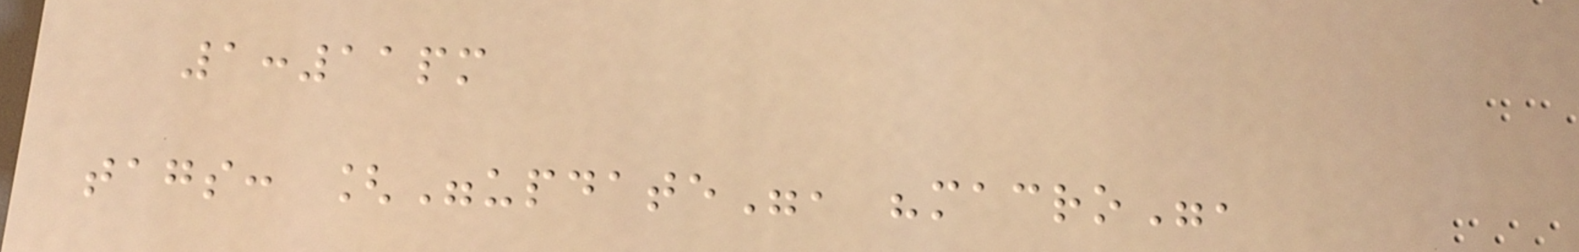1:11pm
tags: ["update", "macro",
